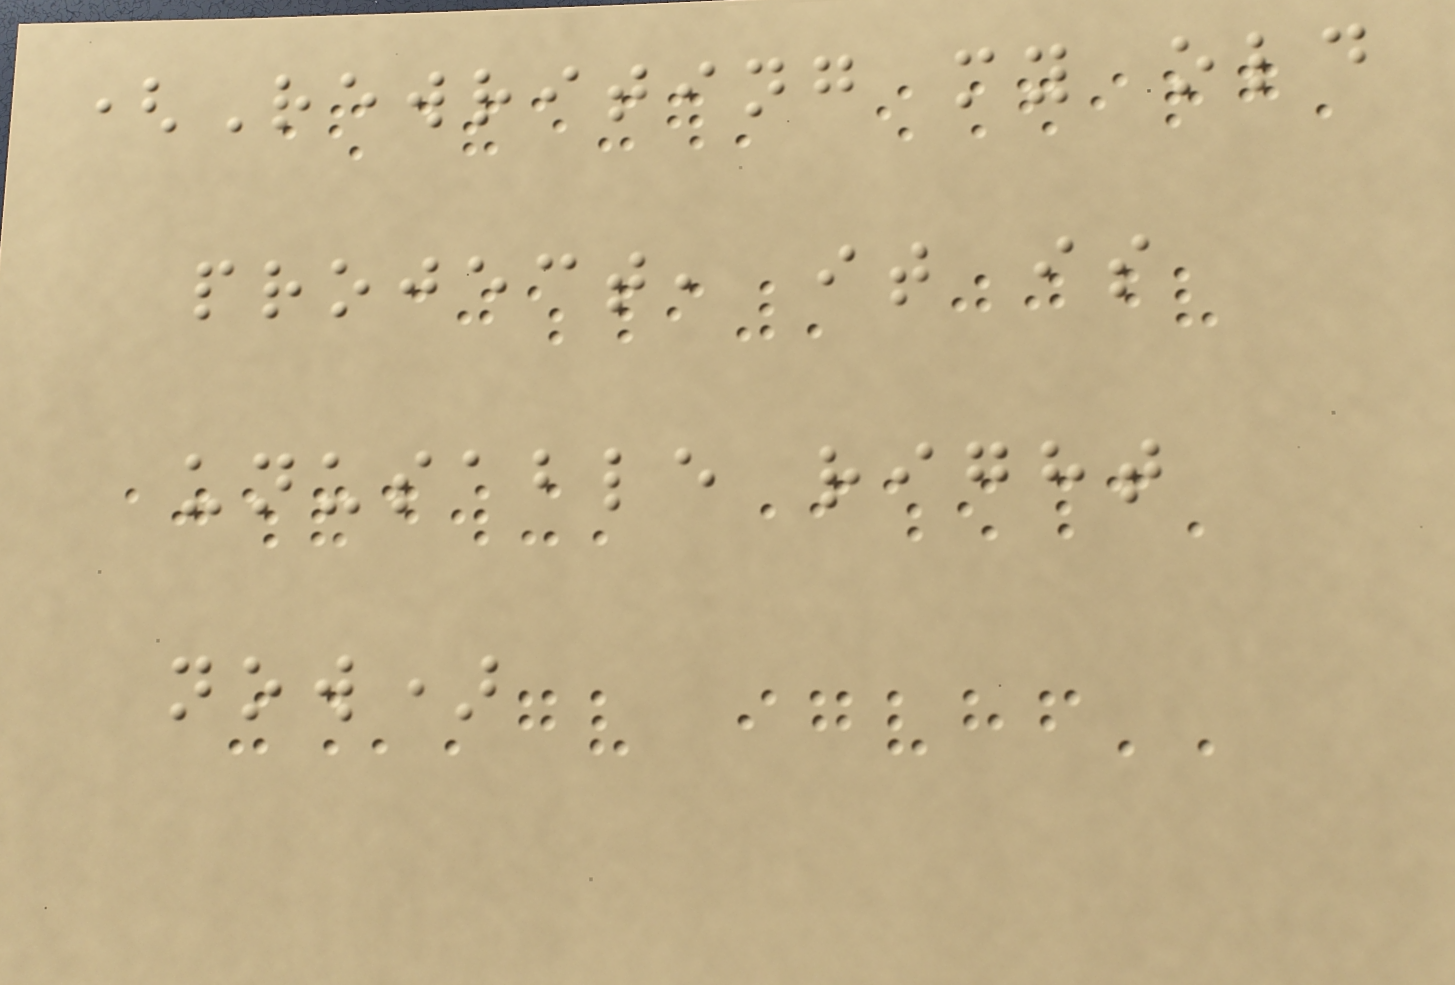(Rewriting my old
project, it is
unusable right
now)
